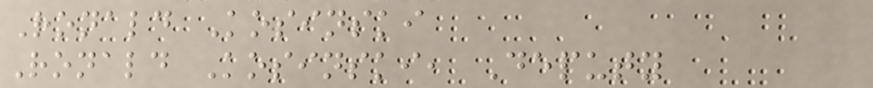Ronald Kosinski
Ronald Kosinski, Deputy
